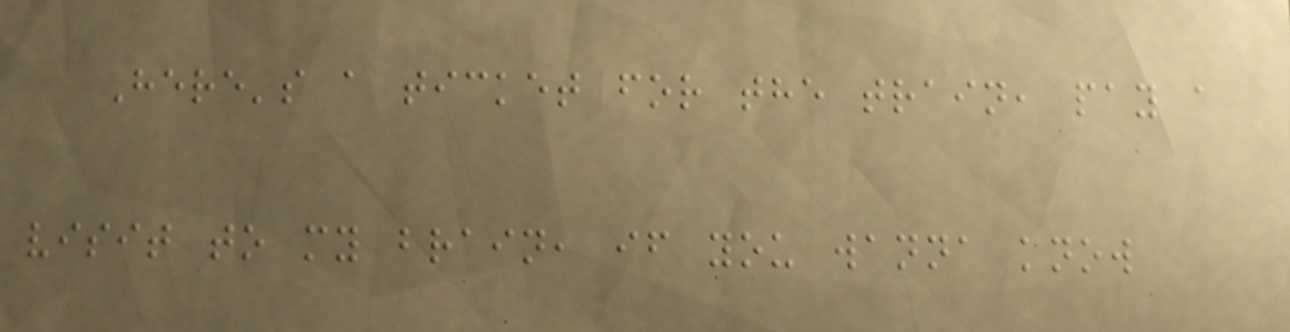Here's a ticket for the train, pay a
visit to my brain, if you wanna know
